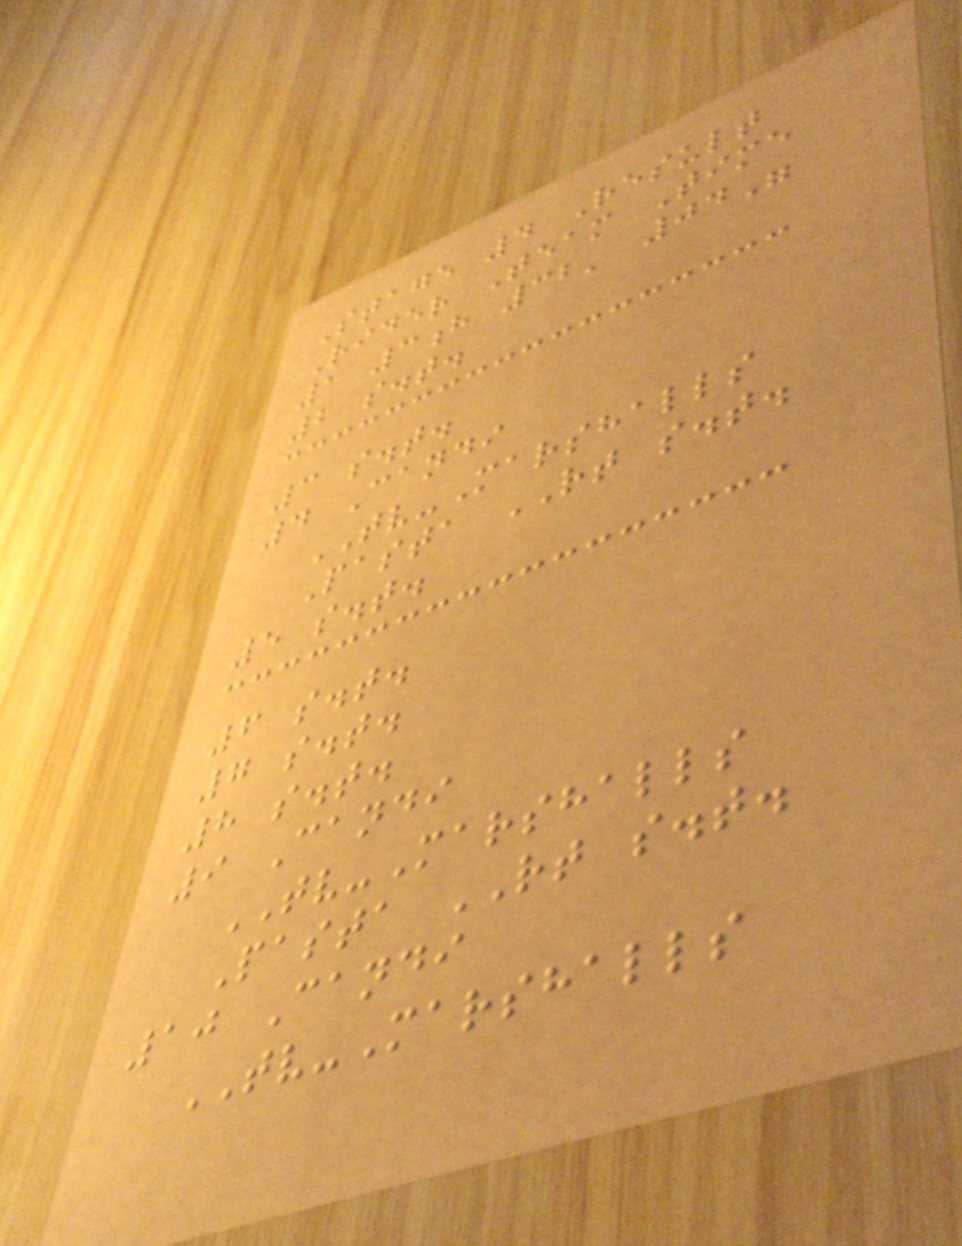Stage 4 Result
Rider Team Time
1 3h 32' 04"
2 s.t.
3 s.t.
4 Candi
TV-Marshalls
Pasta RT s.t.
5 s.t.
6 s.t.
7 s.t.
8 s.t.
9 Candi
TV-Marshalls
Pasta RT s.t.
10 Candi
TV-Marshalls
